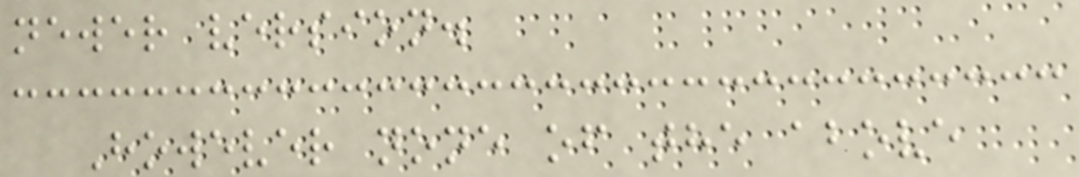newer version.
However none of the above
